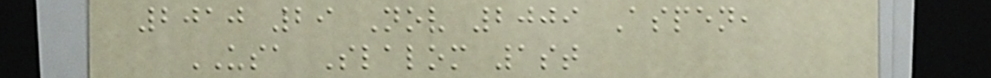2010 29 Nov 2009 Aspen,
USA Slalom 1st
